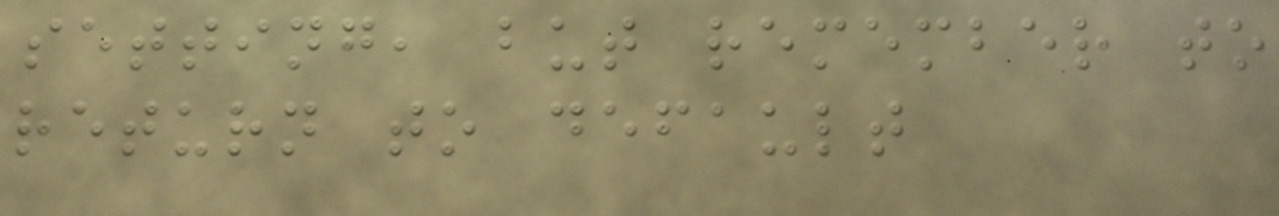setting, but remember to
return to default
